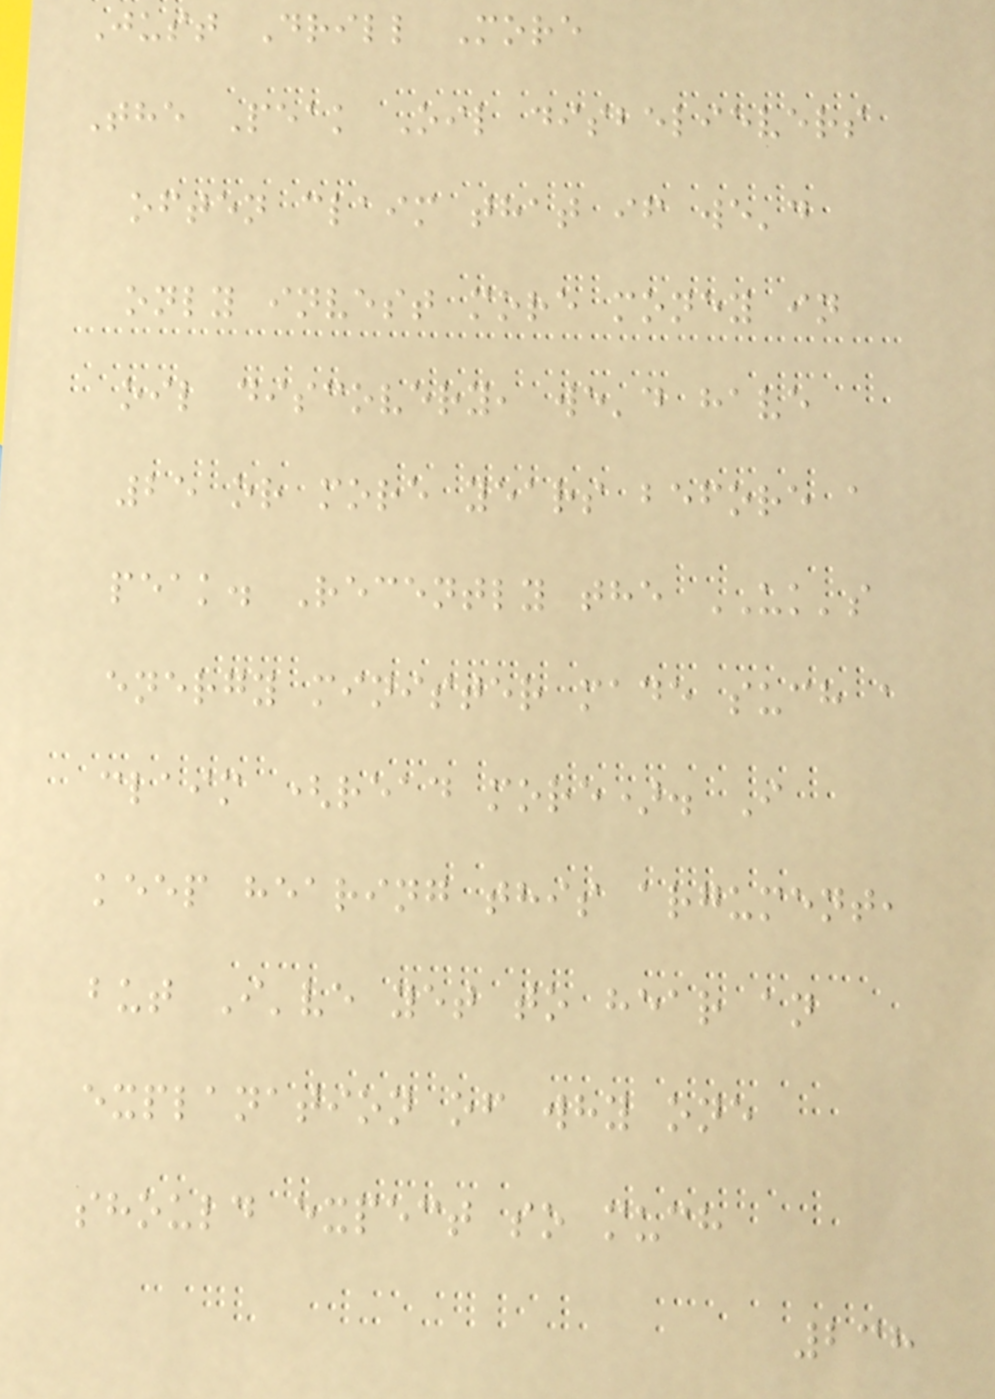Just Drill More
The Peak Oil disbelievers
often claim that if we'd
only invest more money in
oil discovery, we'd have
25 or more years before a
peak. Recently the UK's
energy minister made such a
claim (read more). I
keep hearing this argument,
but I've yet to hear an
explanation of why one
should expect so much
238
